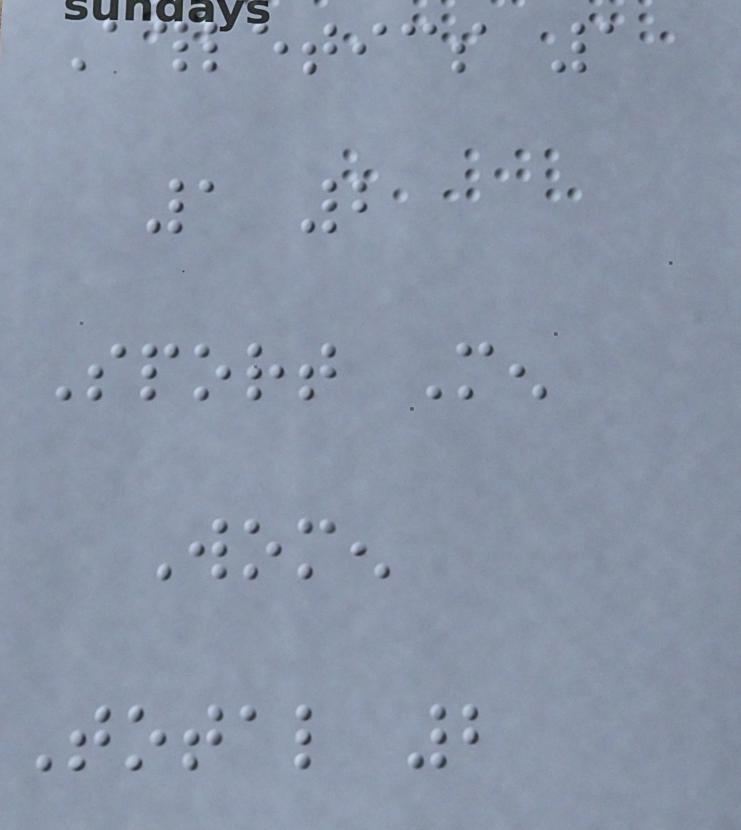Athletics 1
1 2
Sport Men
Women
Total 2
